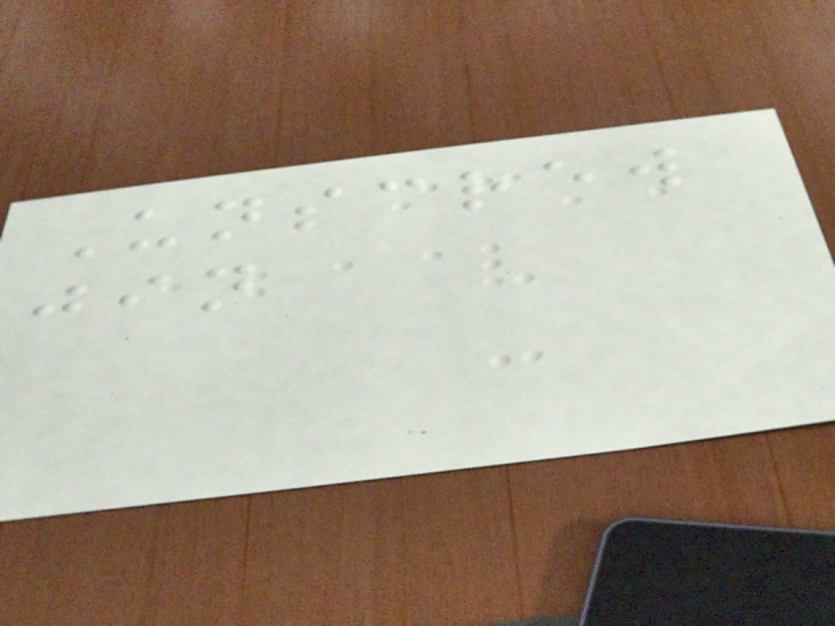Unscrew
jin
